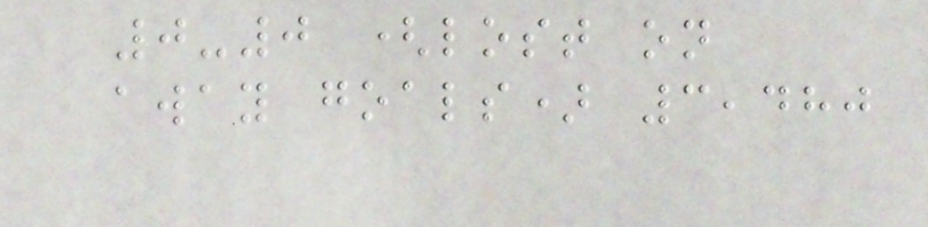0-0 (lost on
away goals) 3,480
